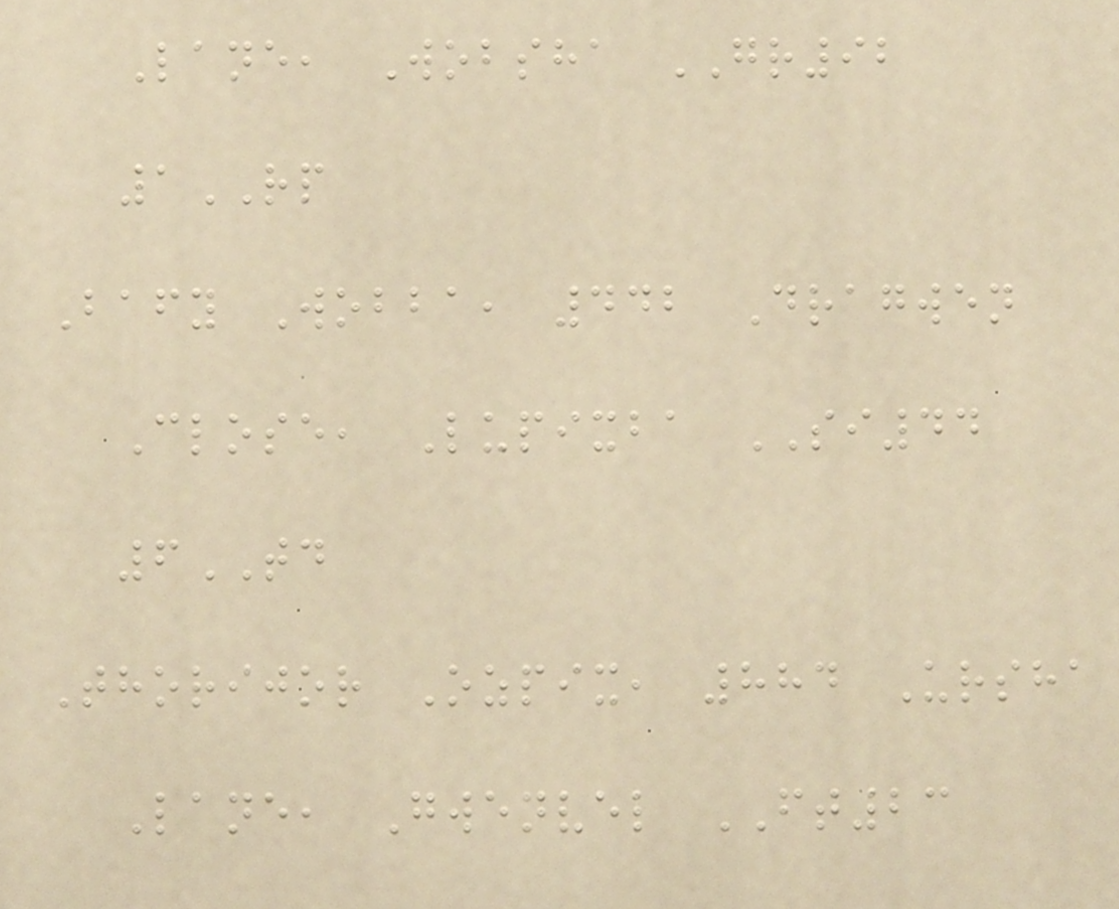Lane, Wobsha GR92
1RP
Bafy Wobba, 442 Dragwen
Close, Lupixba SI44
6TD
Thorijor Ozpix, 884 Ursha
Lane, Gwenvel FT23
